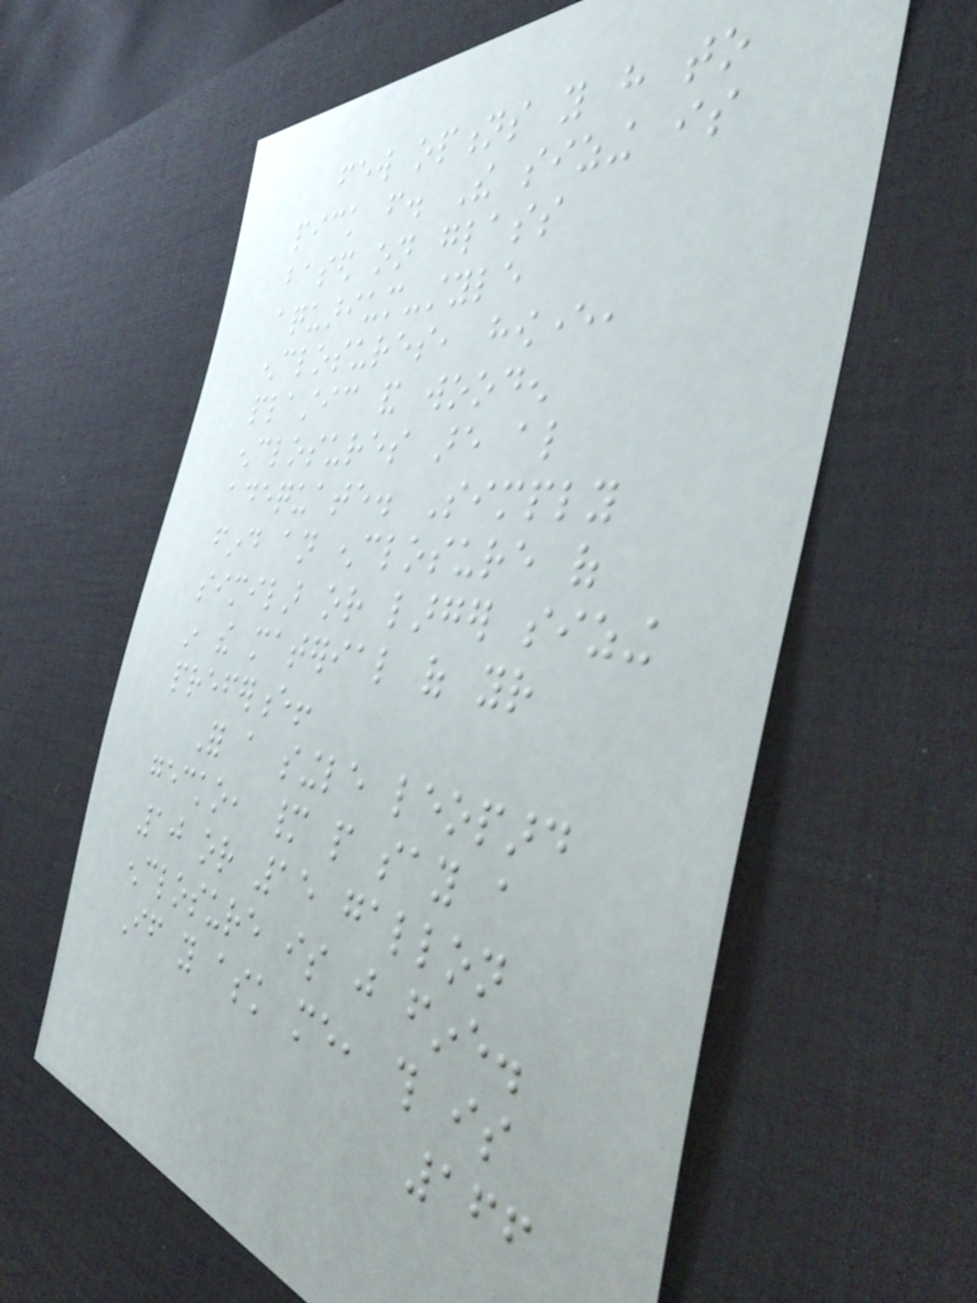few options you have to
pick from. The sizing is
based on glass
aquarium-style
enclosures, however,
plastic and wooden
enclosures are also
adequate. Simply
find an enclosure of
similar or larger sizing
in the material of your
preference!
For a single leopard
gecko, many people say a
10 or 15 gallon
enclosure is just fine.
If you ask me, this is
166
